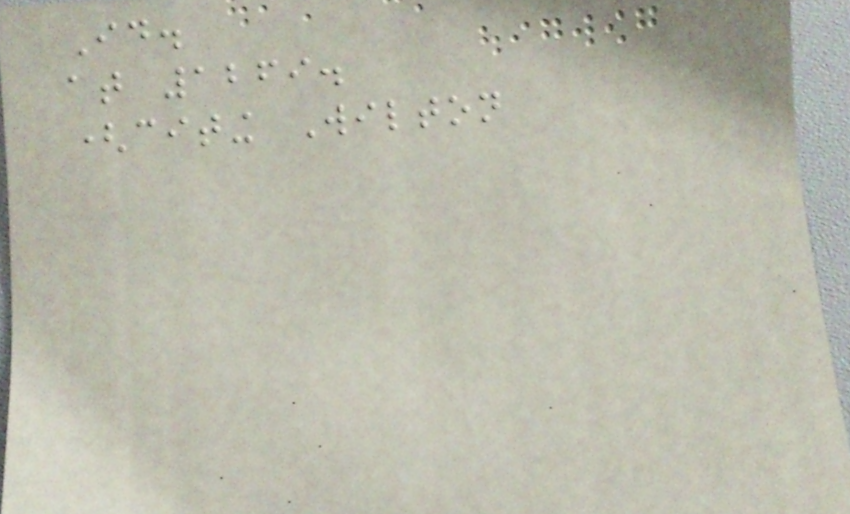Id.
at 1269.
(citing Wilton
